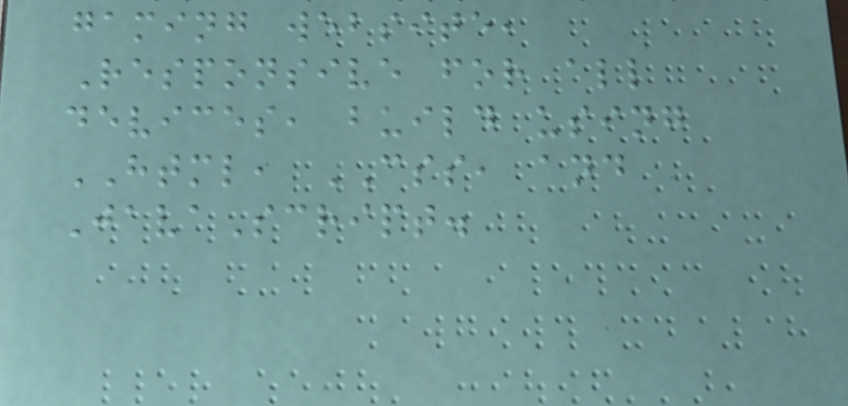gaming website,
Responsive for all
devices, build using
HTML, CSS, and
JavaScript.
